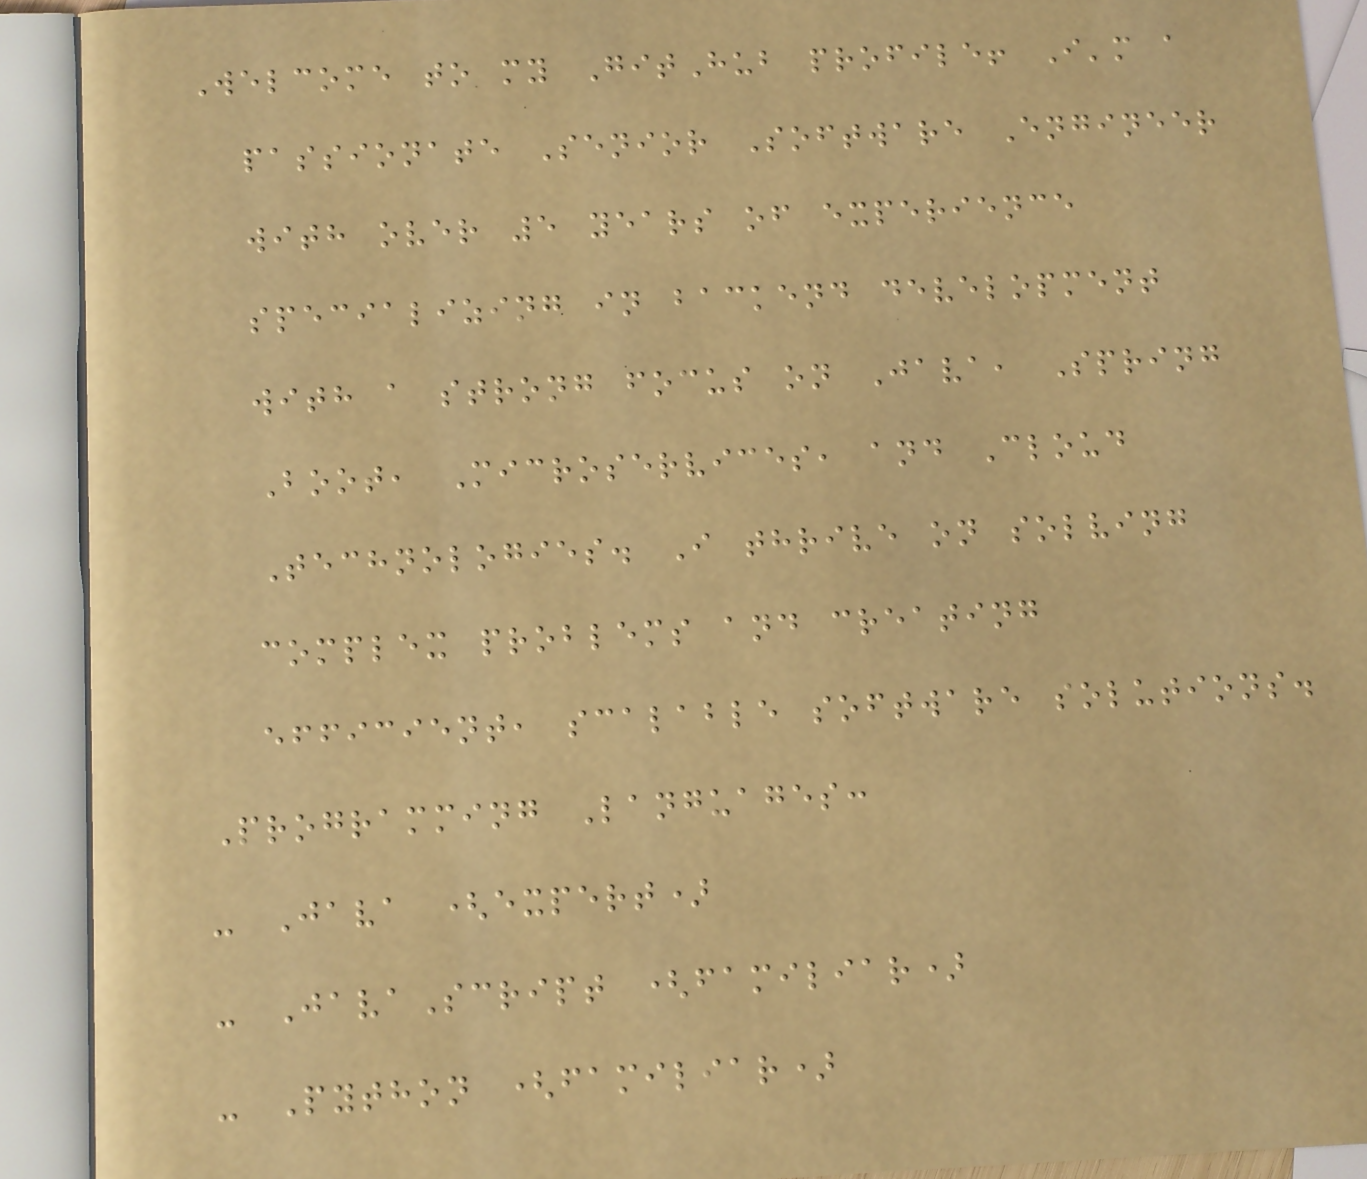Welcome to my GitHub profile! I'm a
passionate Senior Software Engineer
with over 5 years of experience
specializing in backend development
with a strong focus on Java, Spring
Boot, Microservices, and Cloud
Technologies. I thrive on solving
complex problems and creating
efficient, scalable software solutions.
Programming Languages:
- Java (expert)
- JavaScript (familiar)
- Python (familiar)
